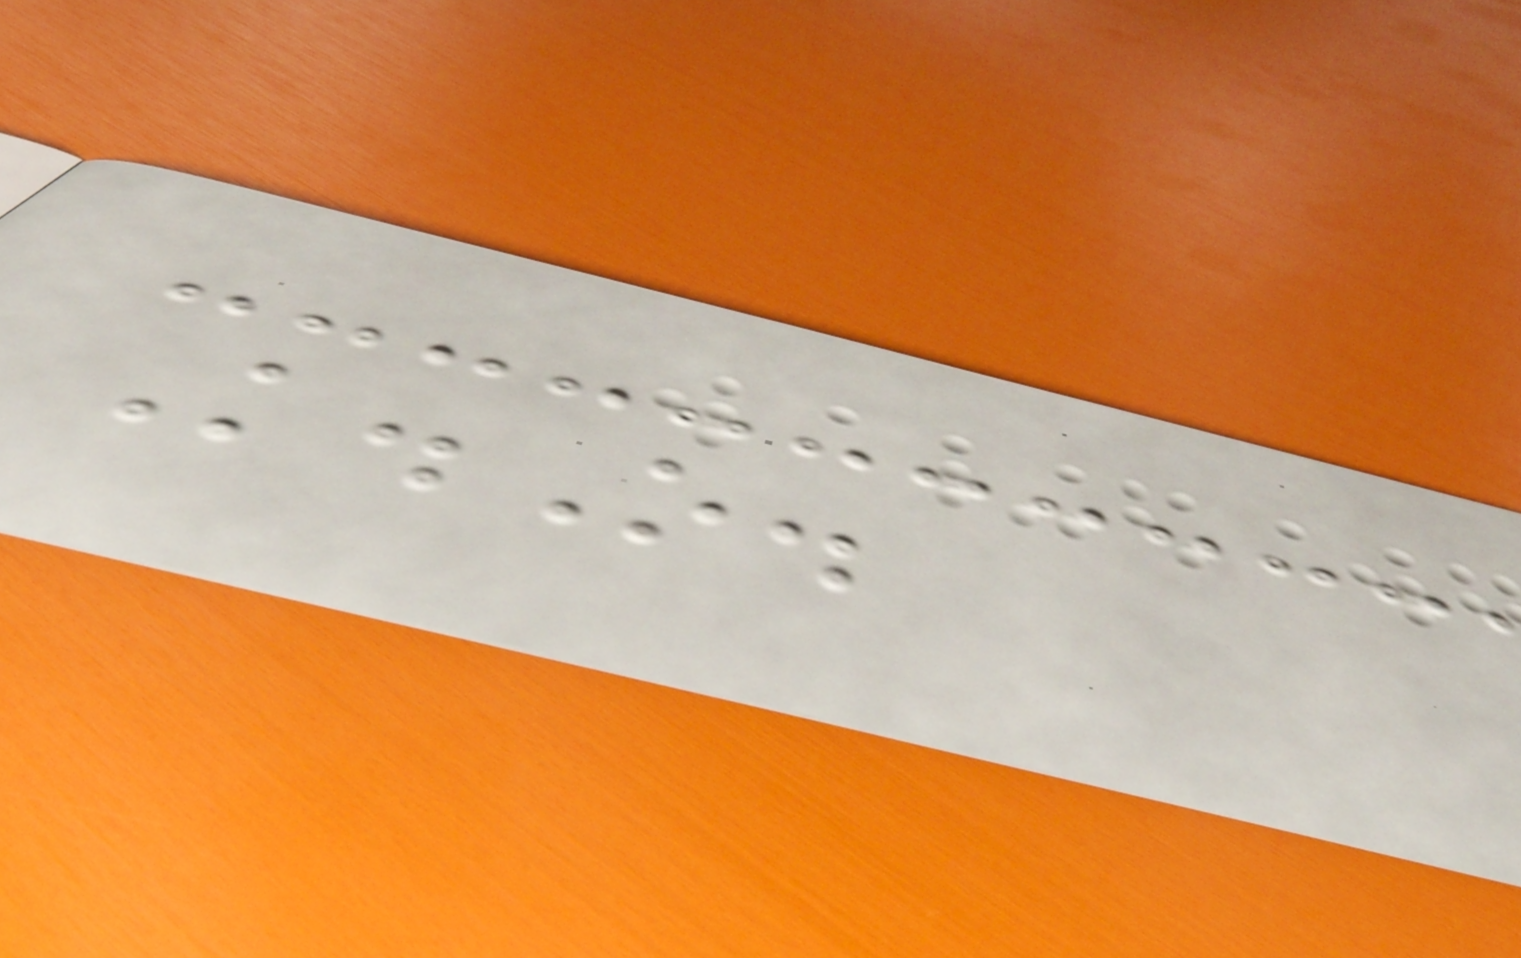K.O.
